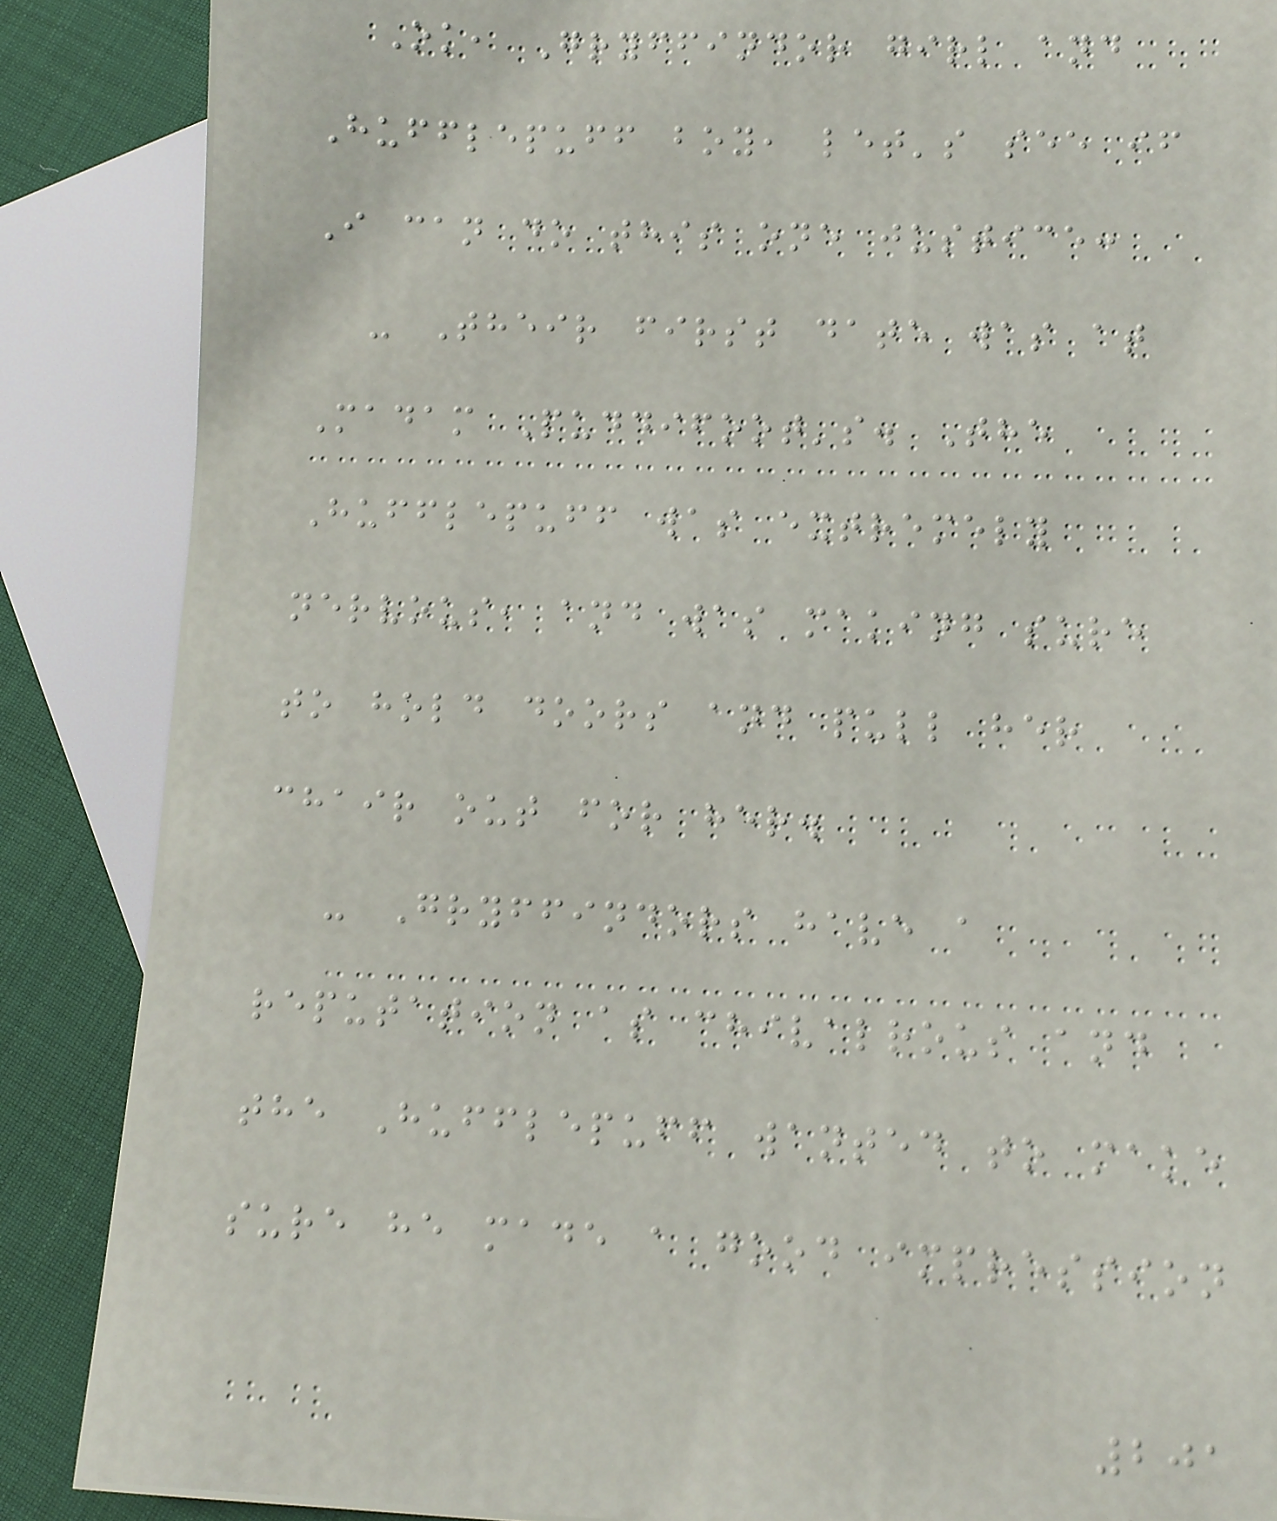Ok, Gryffindor girl and
Hufflepuff boy, let's see if
I can do this one justice:
- Their first date was at
Madam Puddifoot's. The
Hufflepuff was extremely
nervous, and was making sure
to hold doors and pull her
chair out for her.
- Gryffindors have a
reputation as chivalrous and
the Hufflepuff wanted to make
sure he made a good impression
201
